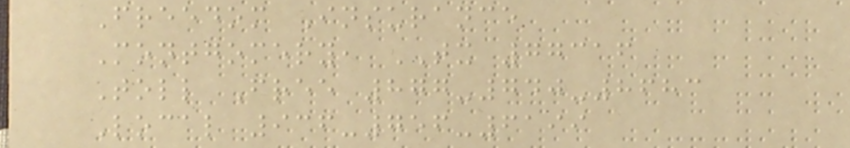Freedom Insurance
Montgomery, TX 77316
Toll Free 877-740-8683
Local 936-756-6199
